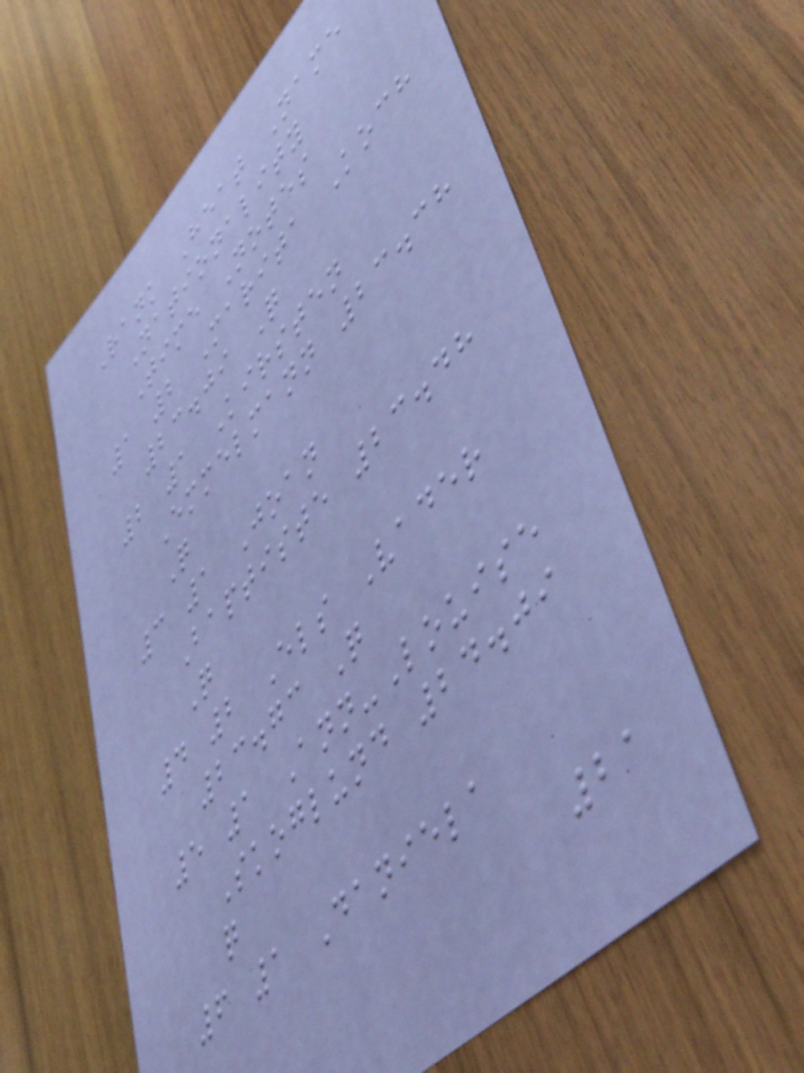Rank Heat Name
Nationality
Time Notes
1 2 Marita Koch
23.09 Q
2 1 Kirsten
Emmelmann 23.38
Q
3 1 Joan
Baptiste 23.48
Q
4 2 Els Vader
23.73 Q
5 1 Ann-Louise
Skoglund 24.09
q
6 1 Daniela
21
